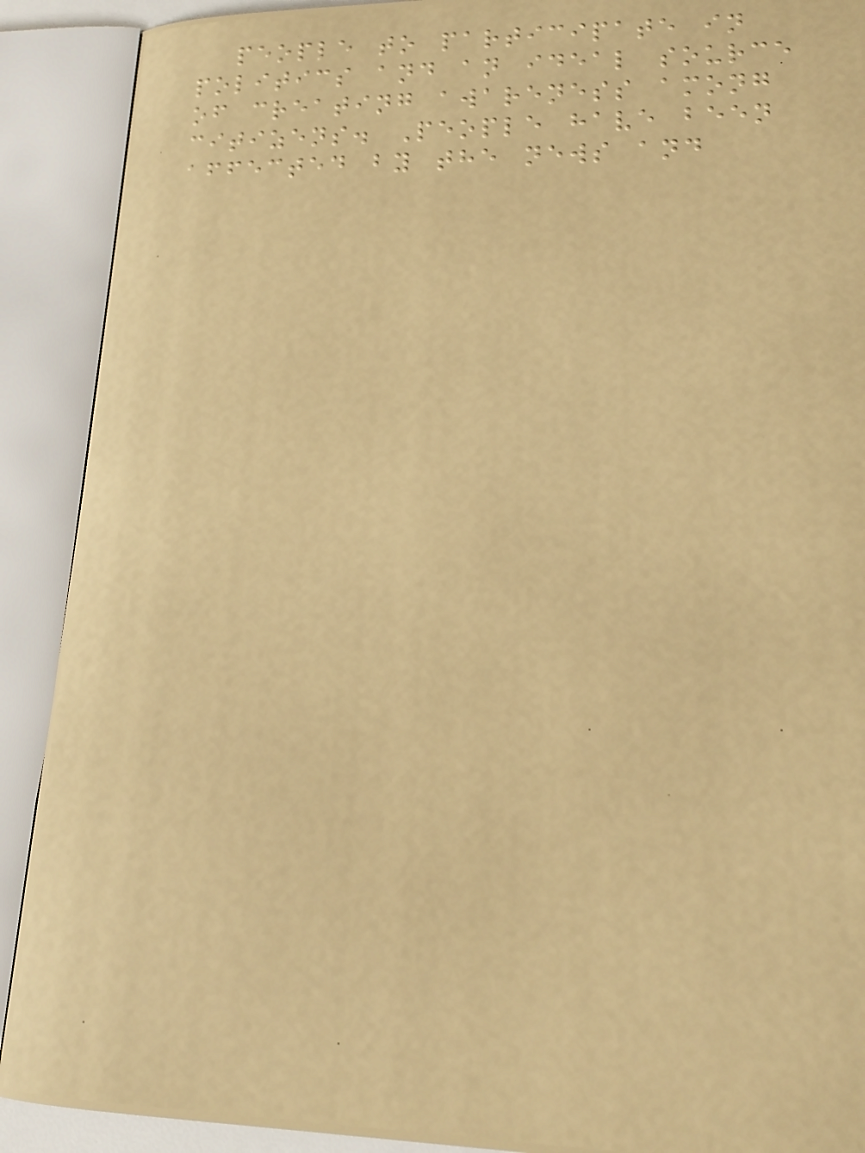people to participate in
politics and an ideal source
of creating awareness among
citizens. People have been
affected by the news and
